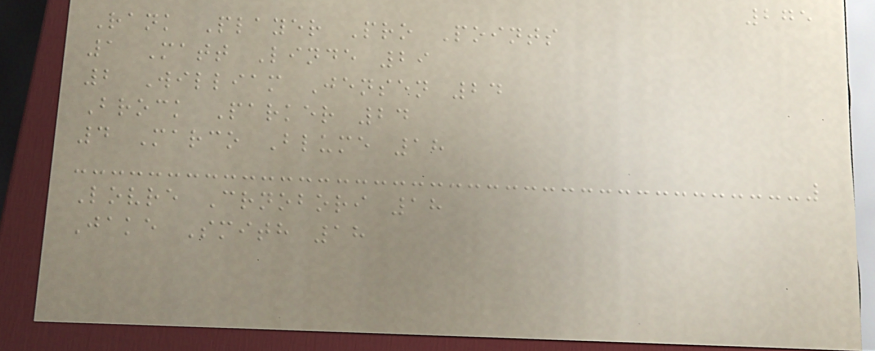275
Rank Player Pro Points
1 Matt Linde 29
2 William Jensen 24
Brock Parker 24
4 Marco Blume 18
Lovre Crnobori 18
Jake Smith 18
